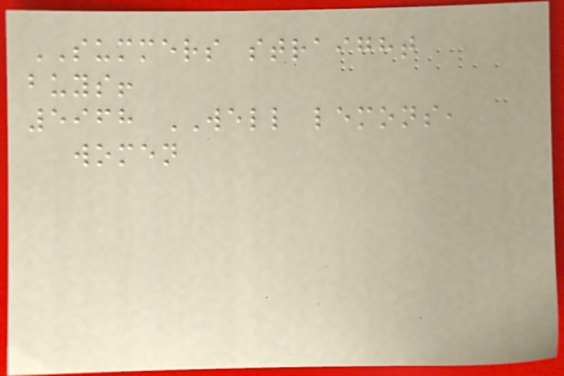SUMMERS straight
buys!
5968 WELL lemons,
women
